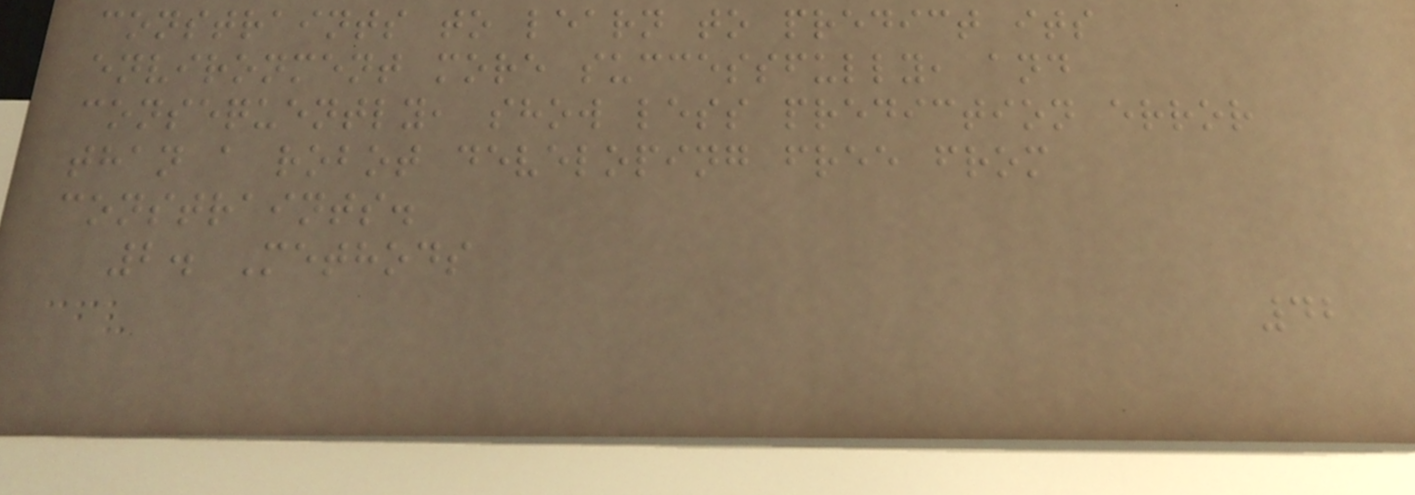constraints to learn to predict its
environment more successfully, and
consequently, show less prediction error
than a robot developing free from
constraints.
2. Methods
42
